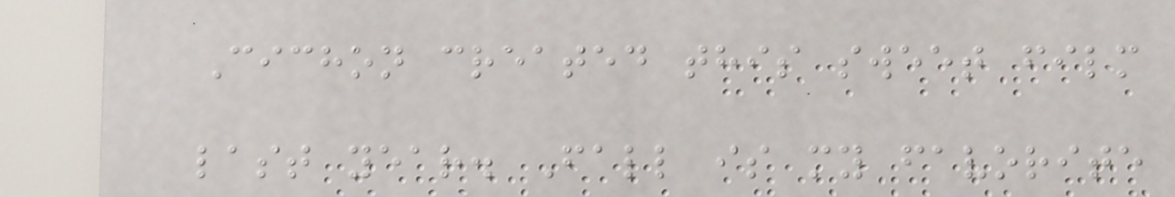Cichon created this sweet film
last year. Fall is my favorite
